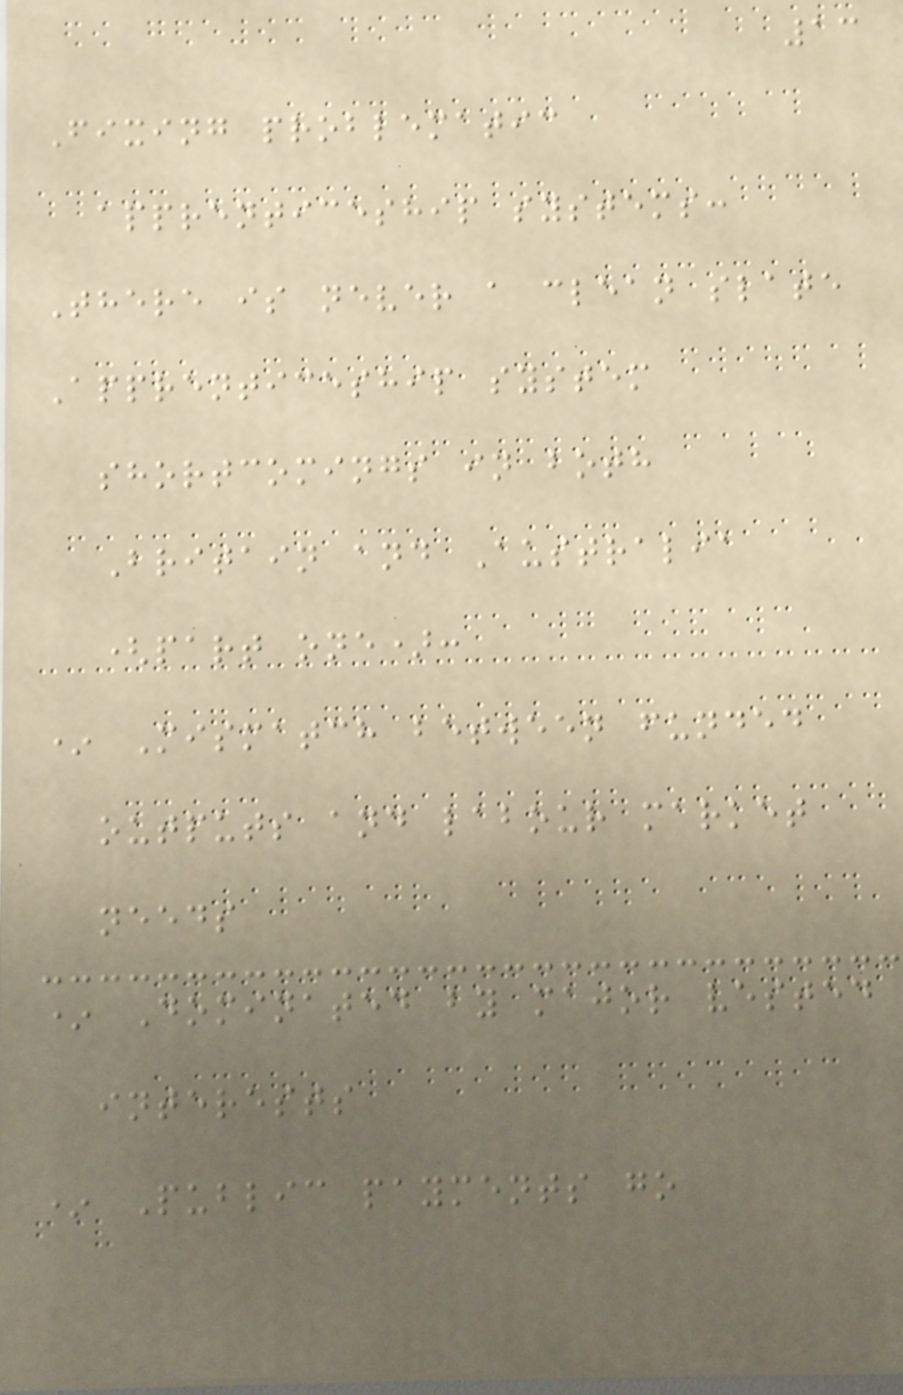13
Fixing problematic
apprenticeship systems:
There is never a clean slate
Apprenticeship system
shortcomings in both
Britain and Australia
(part one):
* Mismatch between funded
outputs and labour market
needs
* Dominated by major vested
interests
* Public payments go
